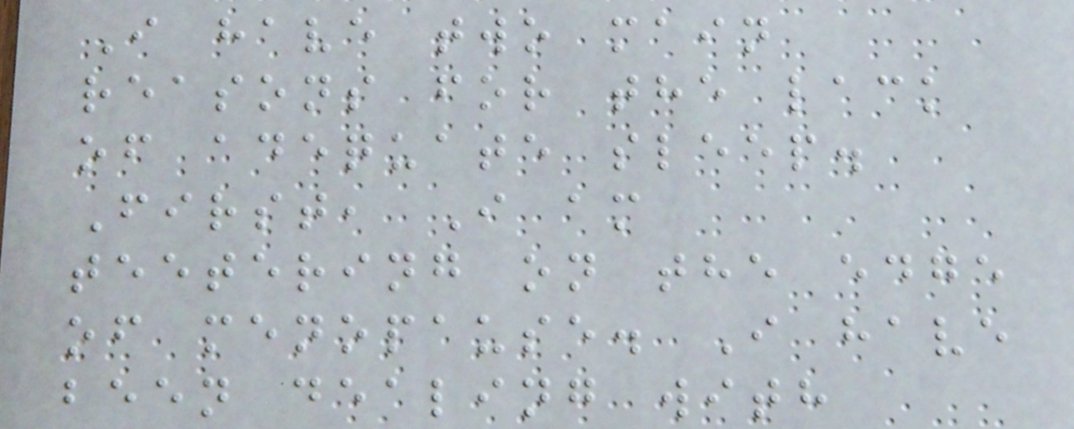I have two main
reasons for the lack
of adequate sleep.
First, I am
teetering on the edge
of menopause. I have
been dealing with
